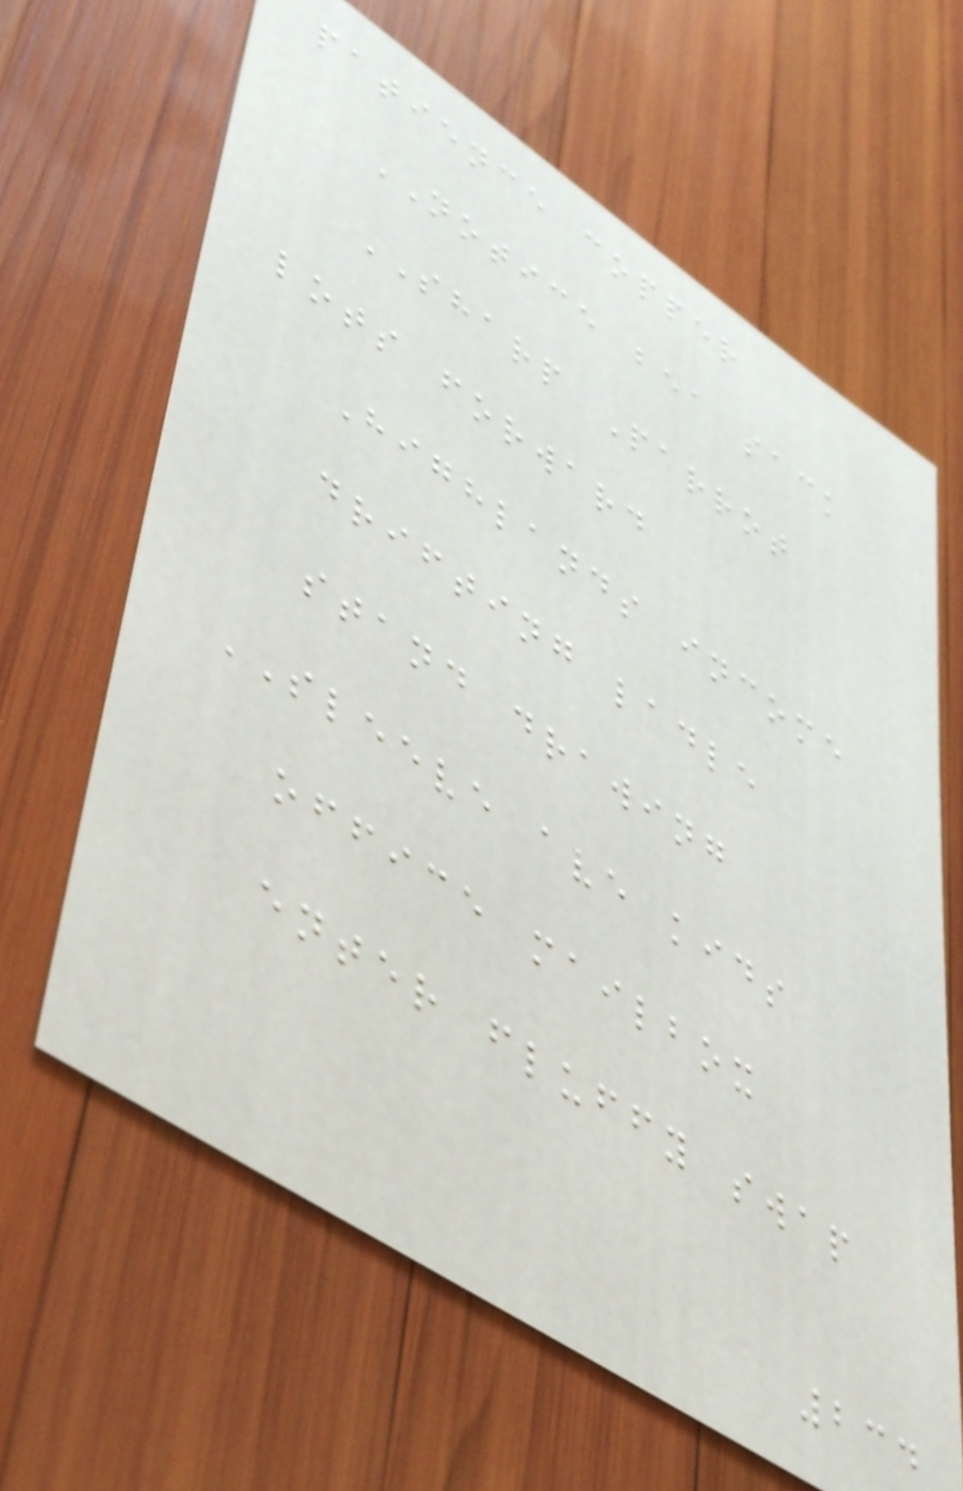patience copper
NOTICE bea sack
SHARP Parrot
lots forward
Highlands income
drifting ladle
stand drawing
SLEEVE ave kids
office mailbox
enter fluffy swap
234
